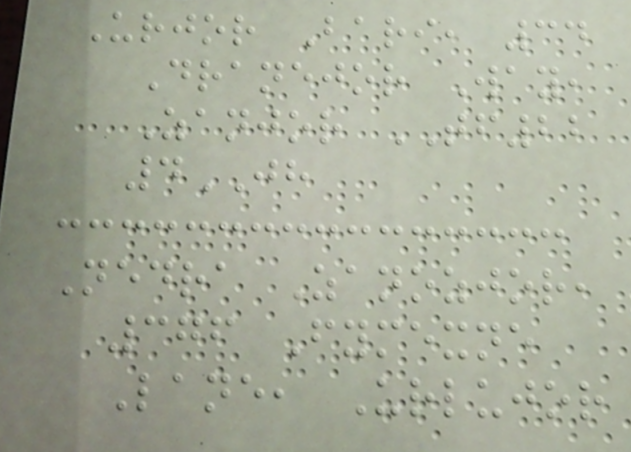Urjor Bari, 34
Dranejor Way,
Zanjor TF22
4JH
Nedra Zanozjor,
376 Fymexne
Lane, Urlujor
